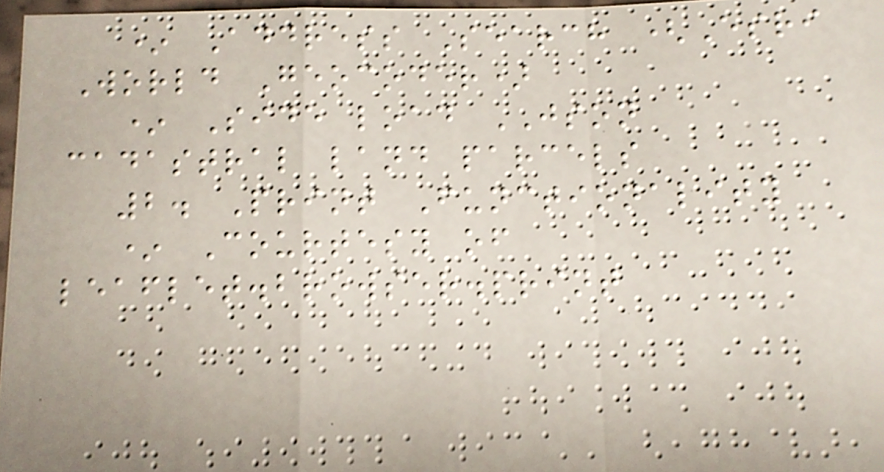* Address Search (Esri
World Geocoder)
* Side load JSON
cadastral land parcels
2. Print Functionality
* Courtesy of
leaflet.browser.print
